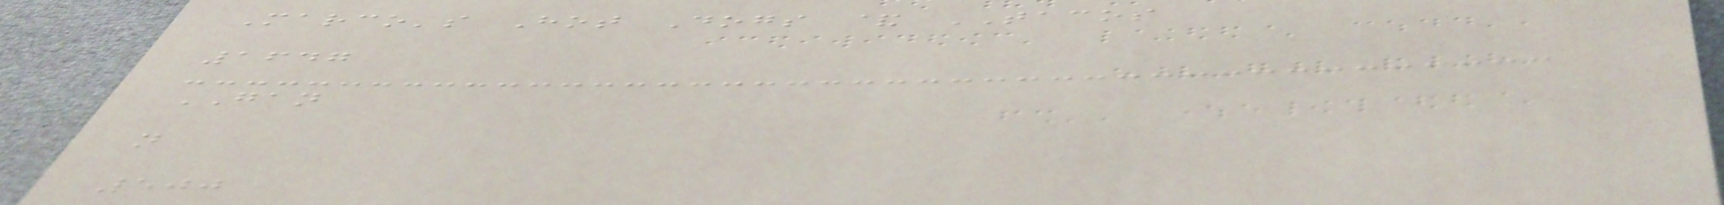Marco's Hot Dogs & TACOS
1647
GAN
n
500
